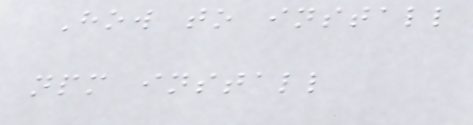How to install
npm install
